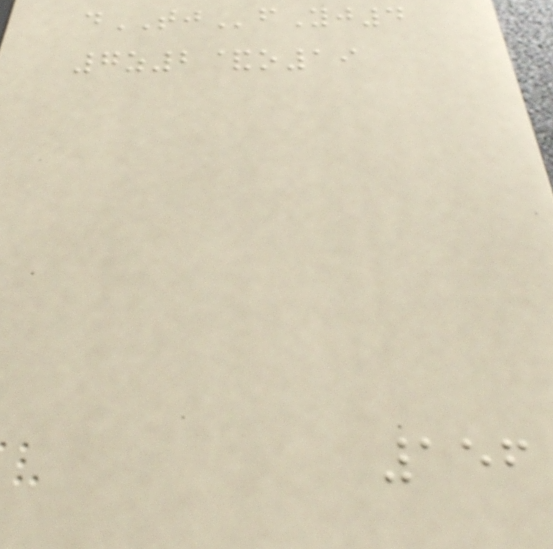dTJfYj4
7z2&o19
156
